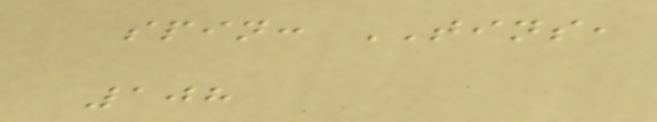spin: TINS,
108
